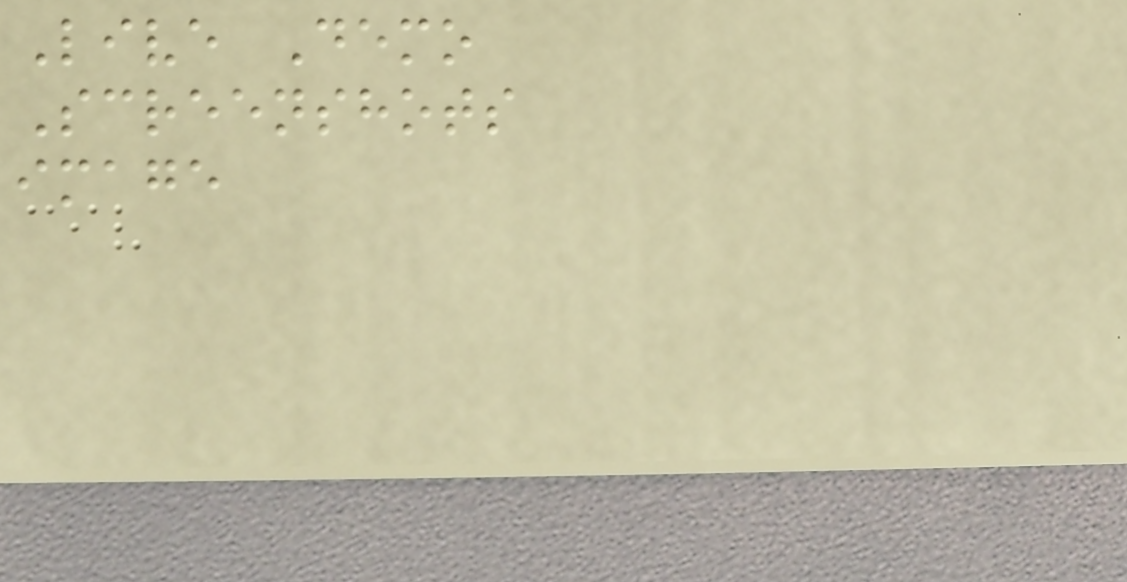Live Demo
Screenshots
image
